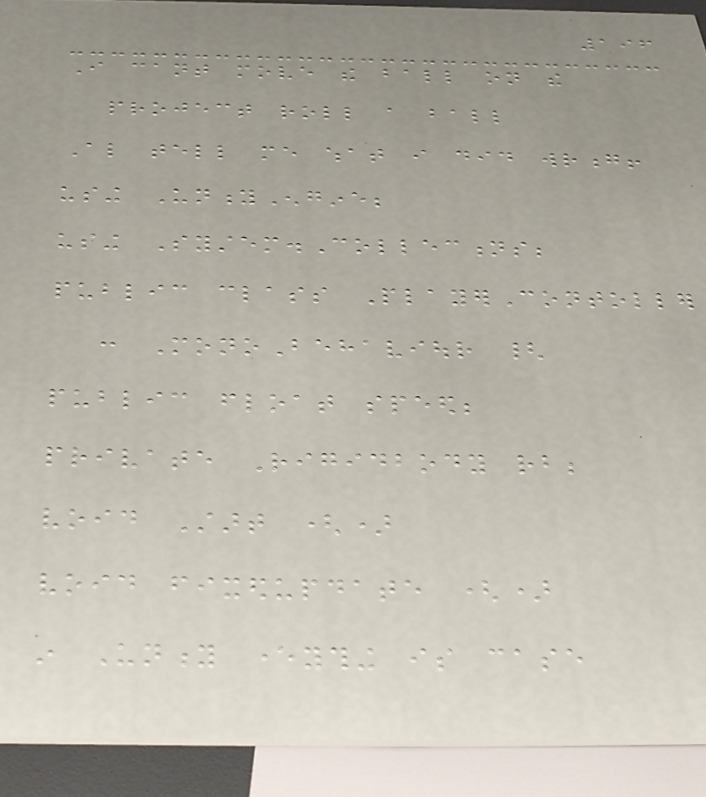196
I cant move the ball on the
project roll a ball
Also tell me what i did wrong!
using UnityEngine;
using System.Collections;
public class PlayerContoller
: MonoBehaviour {
public float speed;
private Rigidbody rb;
void Start ()
void fixedupdate ()
in Unity everything is case
